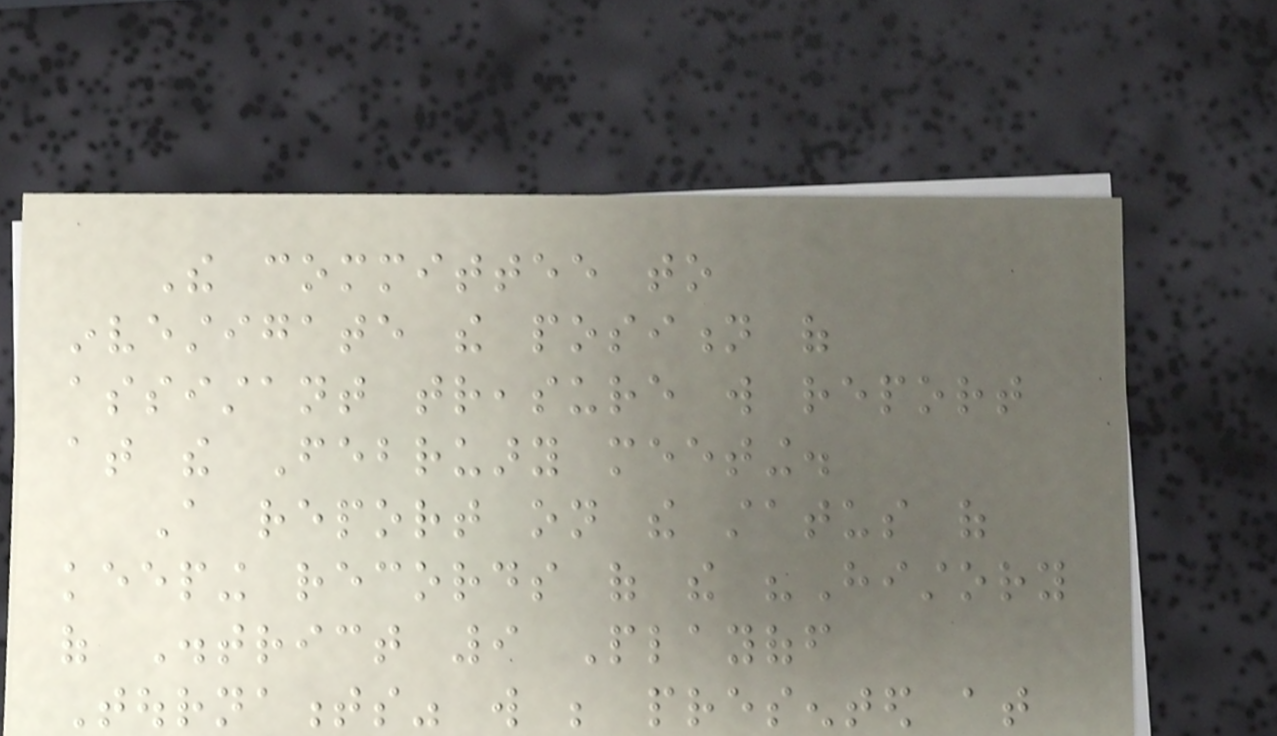The committee to
investigate the position of
assistant treasure will report
at the February meeting.
A report on the status of
keeping records of the "History
of District 9 Playoff
Tournaments" will be presented at
